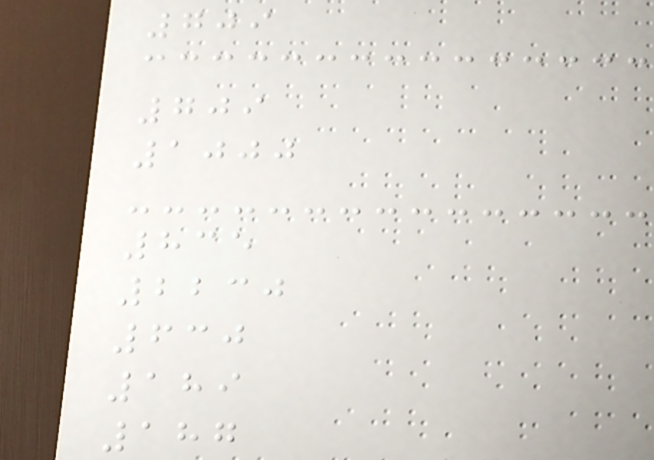709
709
1000
835
2230
630
189
187
